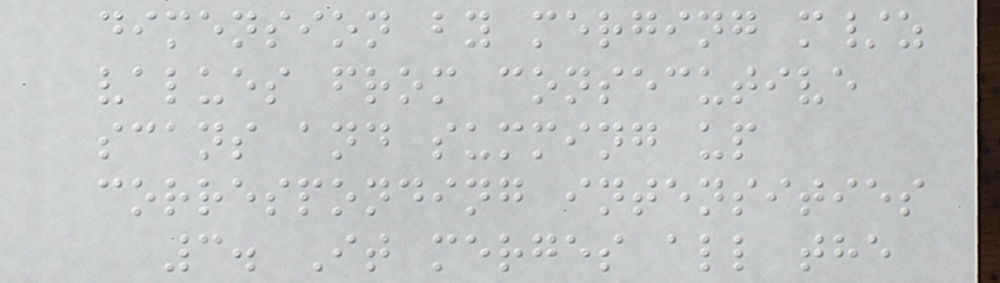dimension by merging m/z
values from consecutive
scans and summing up
corresponding intensities
3. It merges all the
